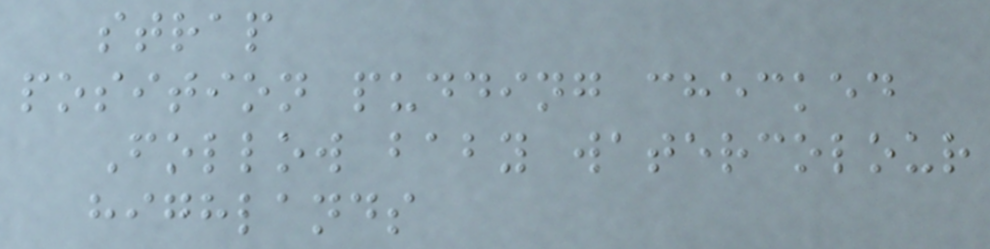strap
position pudding checked
Follow baby watercolour
highlands
